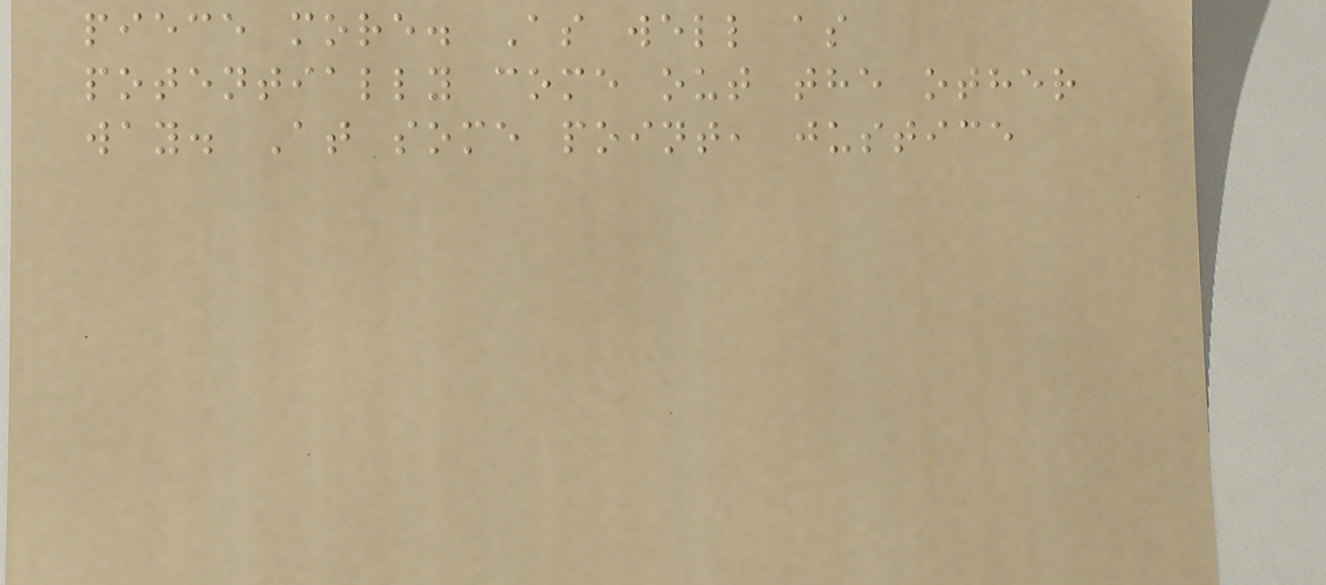piece more. As well as
potentially come out the other
way. At some point, justice
